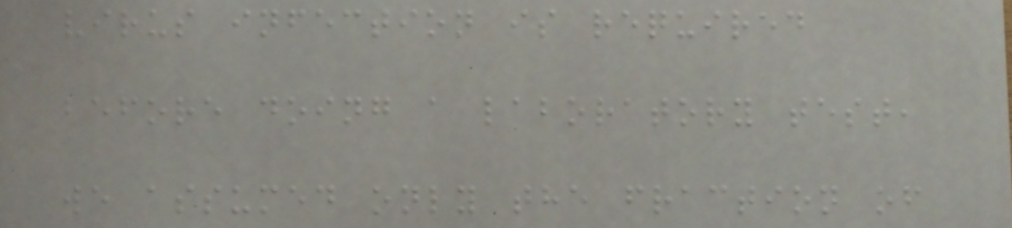virus infection is required
before doing a laboratory test,
we assumed only the fraction of
